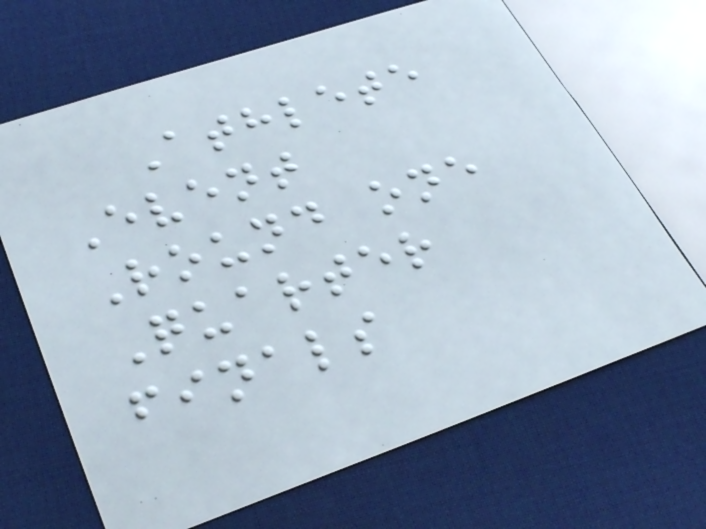Athlete
Event
Round one
Quarter
finals
